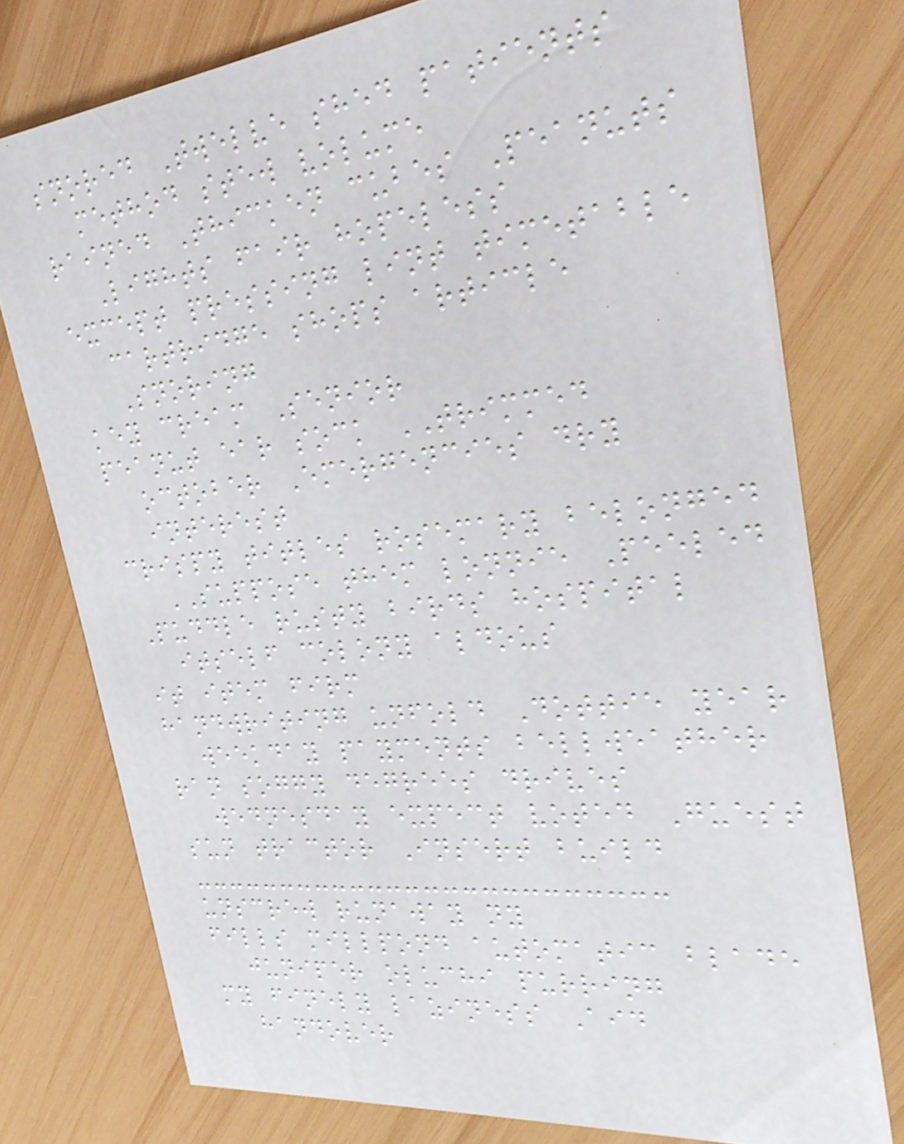snored Twelve shed patients
method stew volume
rained Thicken cubes Peanuts
Lights fair hopeless
except pressing lint timetable
cartridge shops article
Snoring
key cream Senior
peanut ear sock TRIMMED
october Emergencies dry
interest
crispy titles rosemary belonged
SUPPOSE them lonnie Peeled
Puddle rusty birds hospital
itself colony aldous
it item firm
handwriting unfold Dottie year
weekday payments bellweather
ran soggy degrees drives
wednesday expect voted Guest
sun tractor Insert build
unscrew runaway ny
fills millpond automatic blade
juniper oluchi purring
my finely laziness Aid
handover
